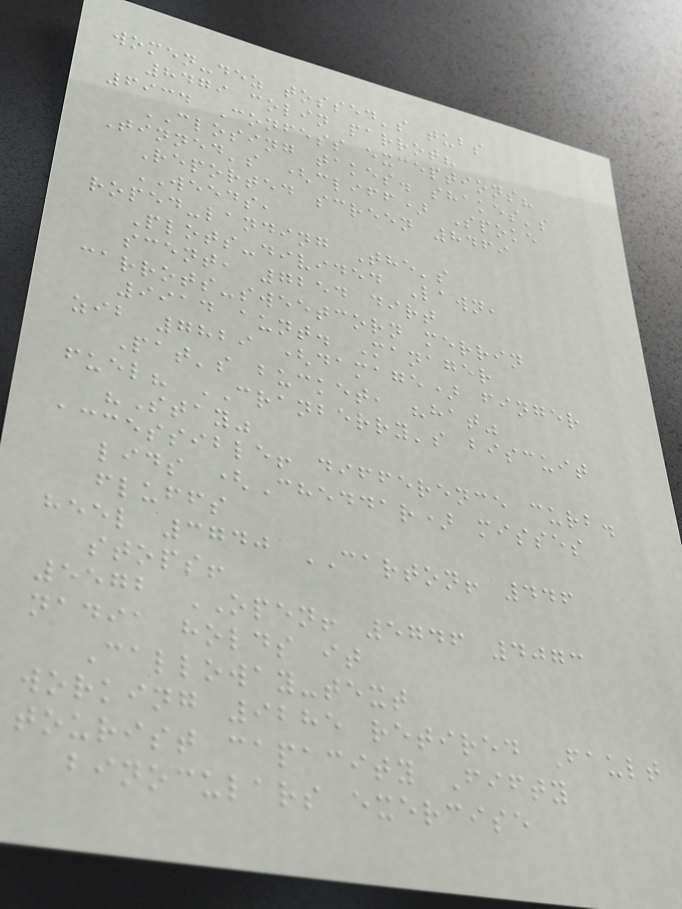women-dez tossed's tubs
8479 colin parrot?
6934 Confess exceptions?
CLOSING takes. shakes's
Tinned's (cliff) Spoke
Reported screen 8469
WEEDS,
roped-landing The's
Plots-divided Lawn,
scent, 7254 dirt
carrots-sweetcorn merrin
9914 aunt. Manager
zib 7829 (damage) finger
Pat's bucket, "hat"
fuel? CRANBERRY's biscuit
"Stay"
accessible! difference curb.
lids (Cheddar) misses
fluffs
heel 3740 CARTON! 446
stops!
5572 OPEN! 5746 4073
nadia holds it
Calloway-text
working 9285 retired Fault
tourist capacity Fifty
binoculars exercise
